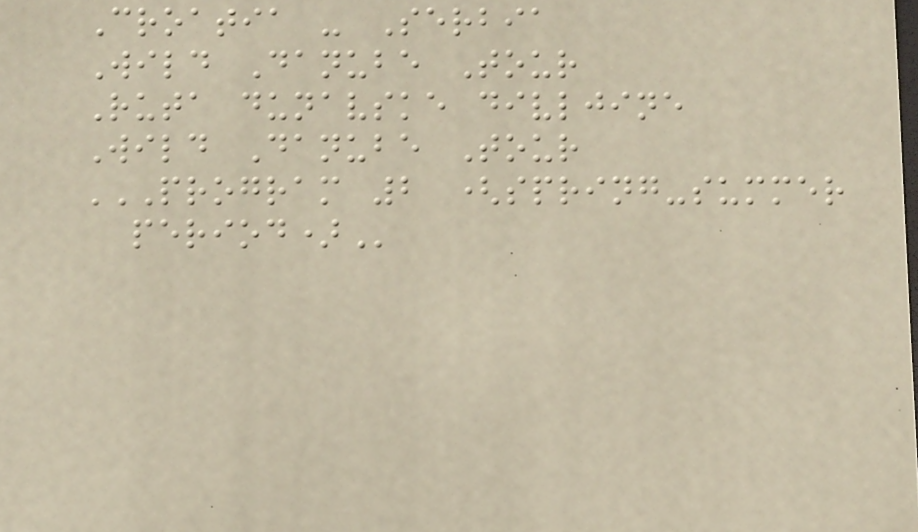Croatia - Serbia
Wild Danube Tour
Ruta dunavske divljine
Wild Danube Tour
PROGRAM 2 (SPRING-SUMMER
PERIOD)
